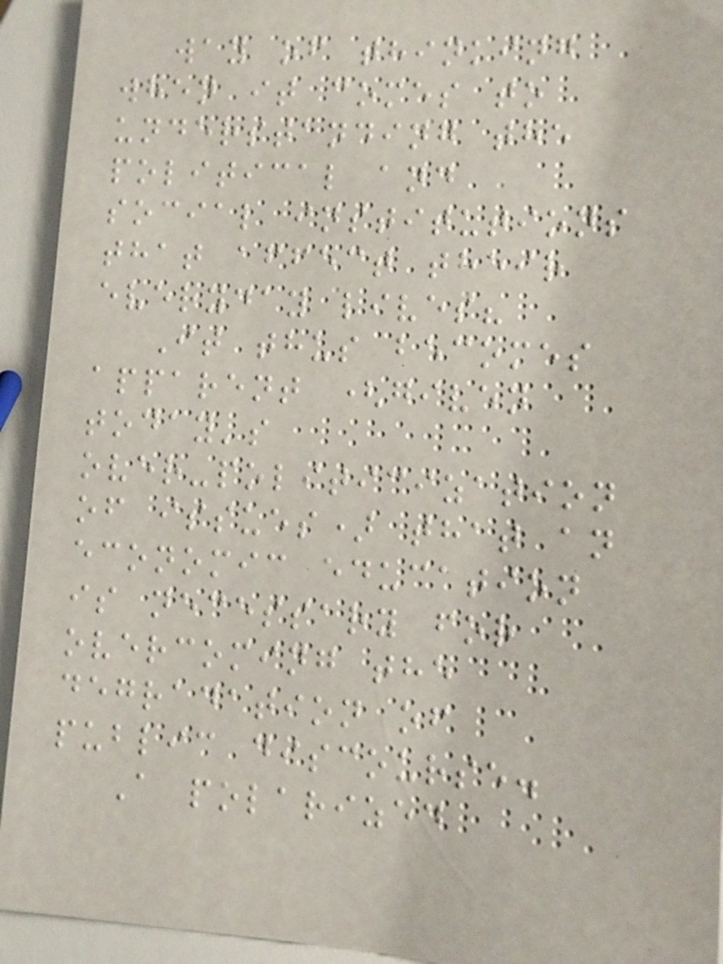way of thinking
when it comes to
understanding the
political and
social institutions
that affect their
everyday lives?
It thus becomes
apparent (given
today's
over-politicization
of issues) that an
economic education
is necessary for
overcoming the
degradation of
public discourse.
A polarized
